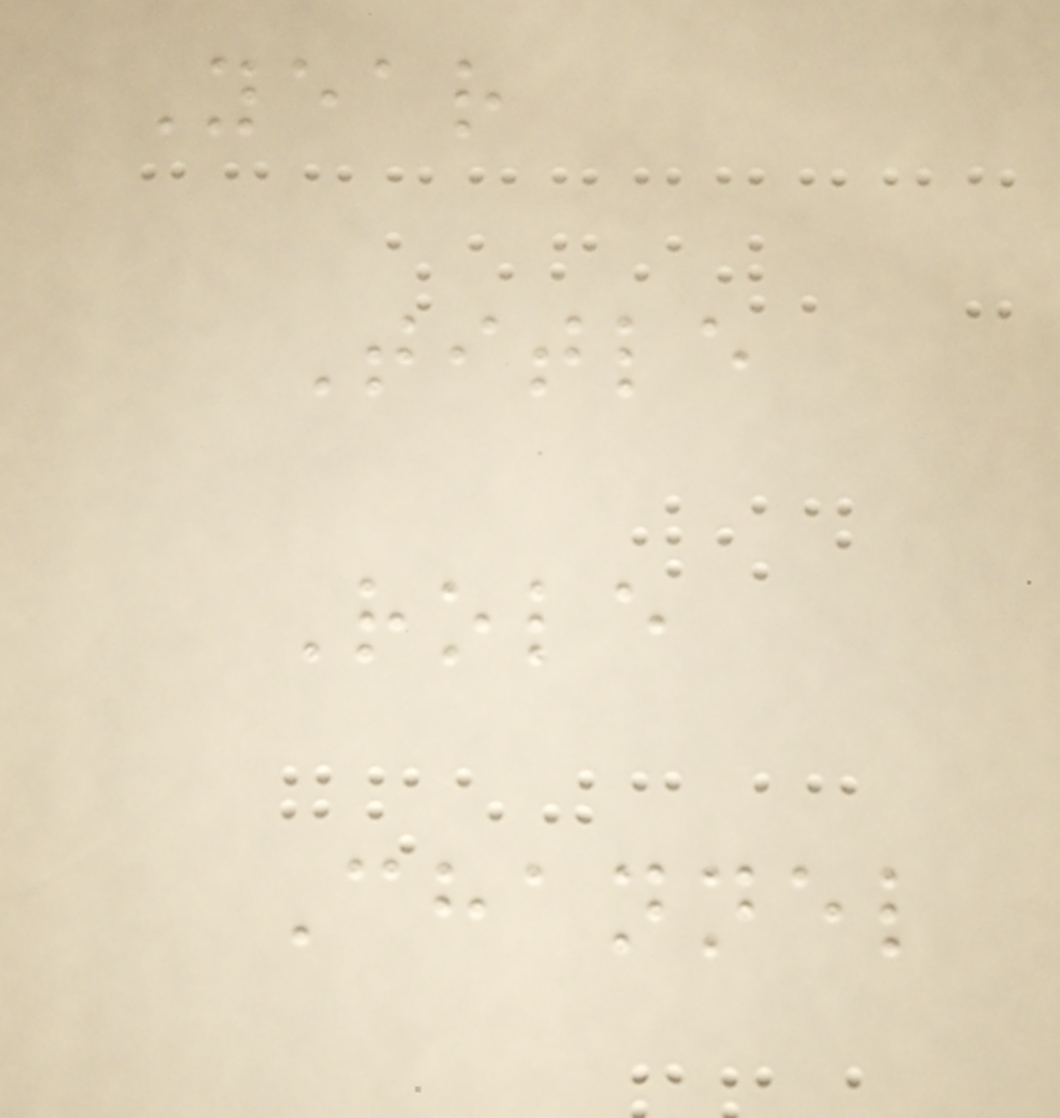Year
Title
Role
Channel
